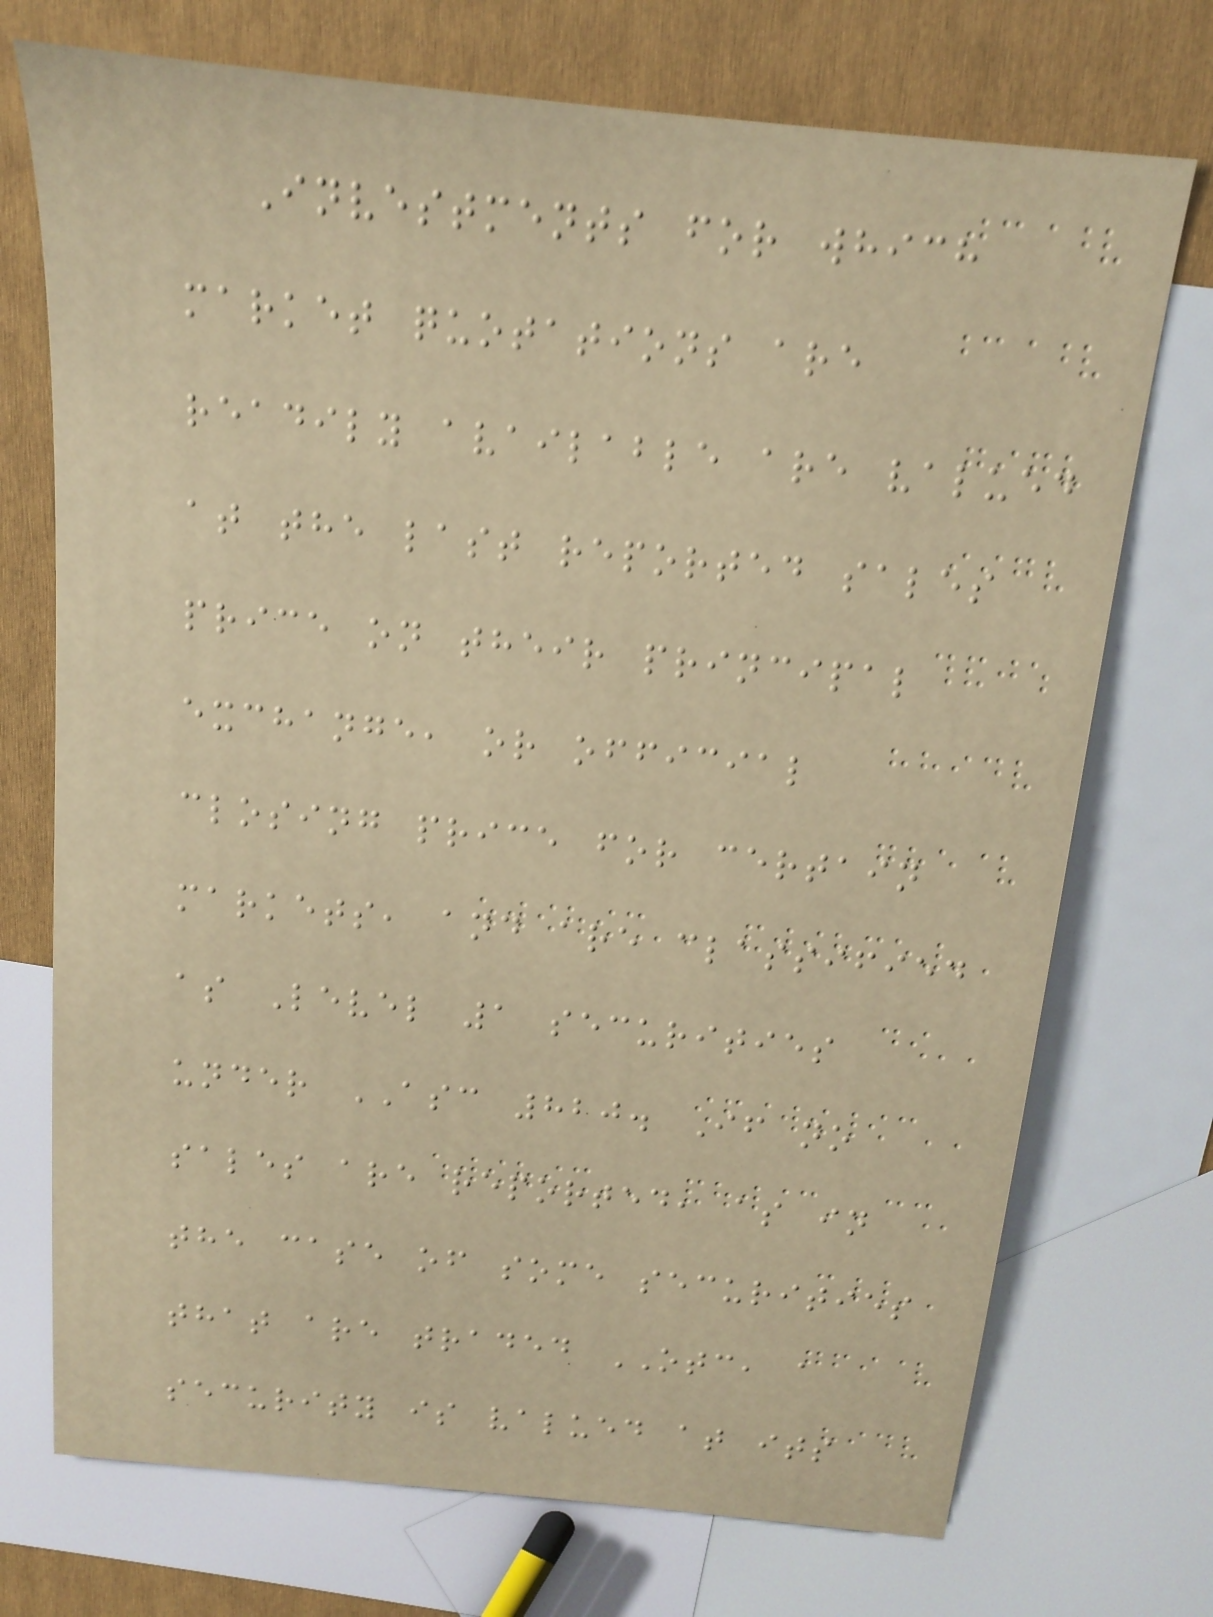Investments for which
market quotations are
readily available are valued
at the last reported sales
price on their principal
exchange, or official
closing price for certain
markets, and are classified
as Level 1 securities
under ASC 820. If no
sales are reported, as in
the case of some securities
that are traded OTC, a
security is valued at its
